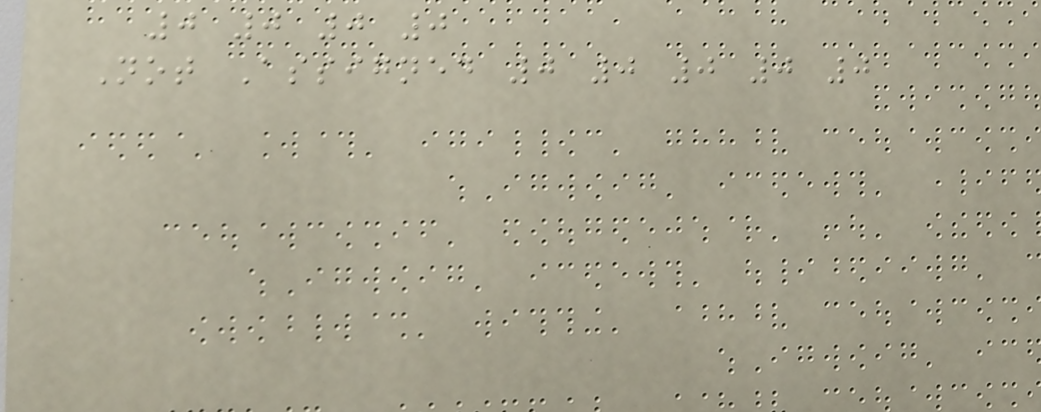0 0 0 0
Not Assigned 0 0 0 0 0
